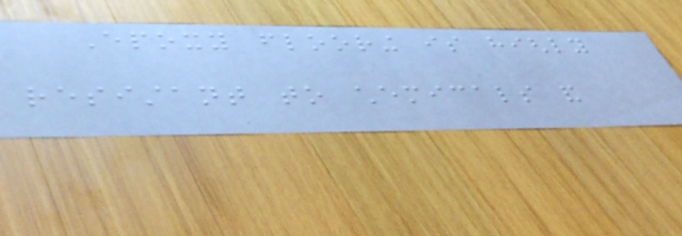Epoxy flooring is highly
resistant to chemicals and
